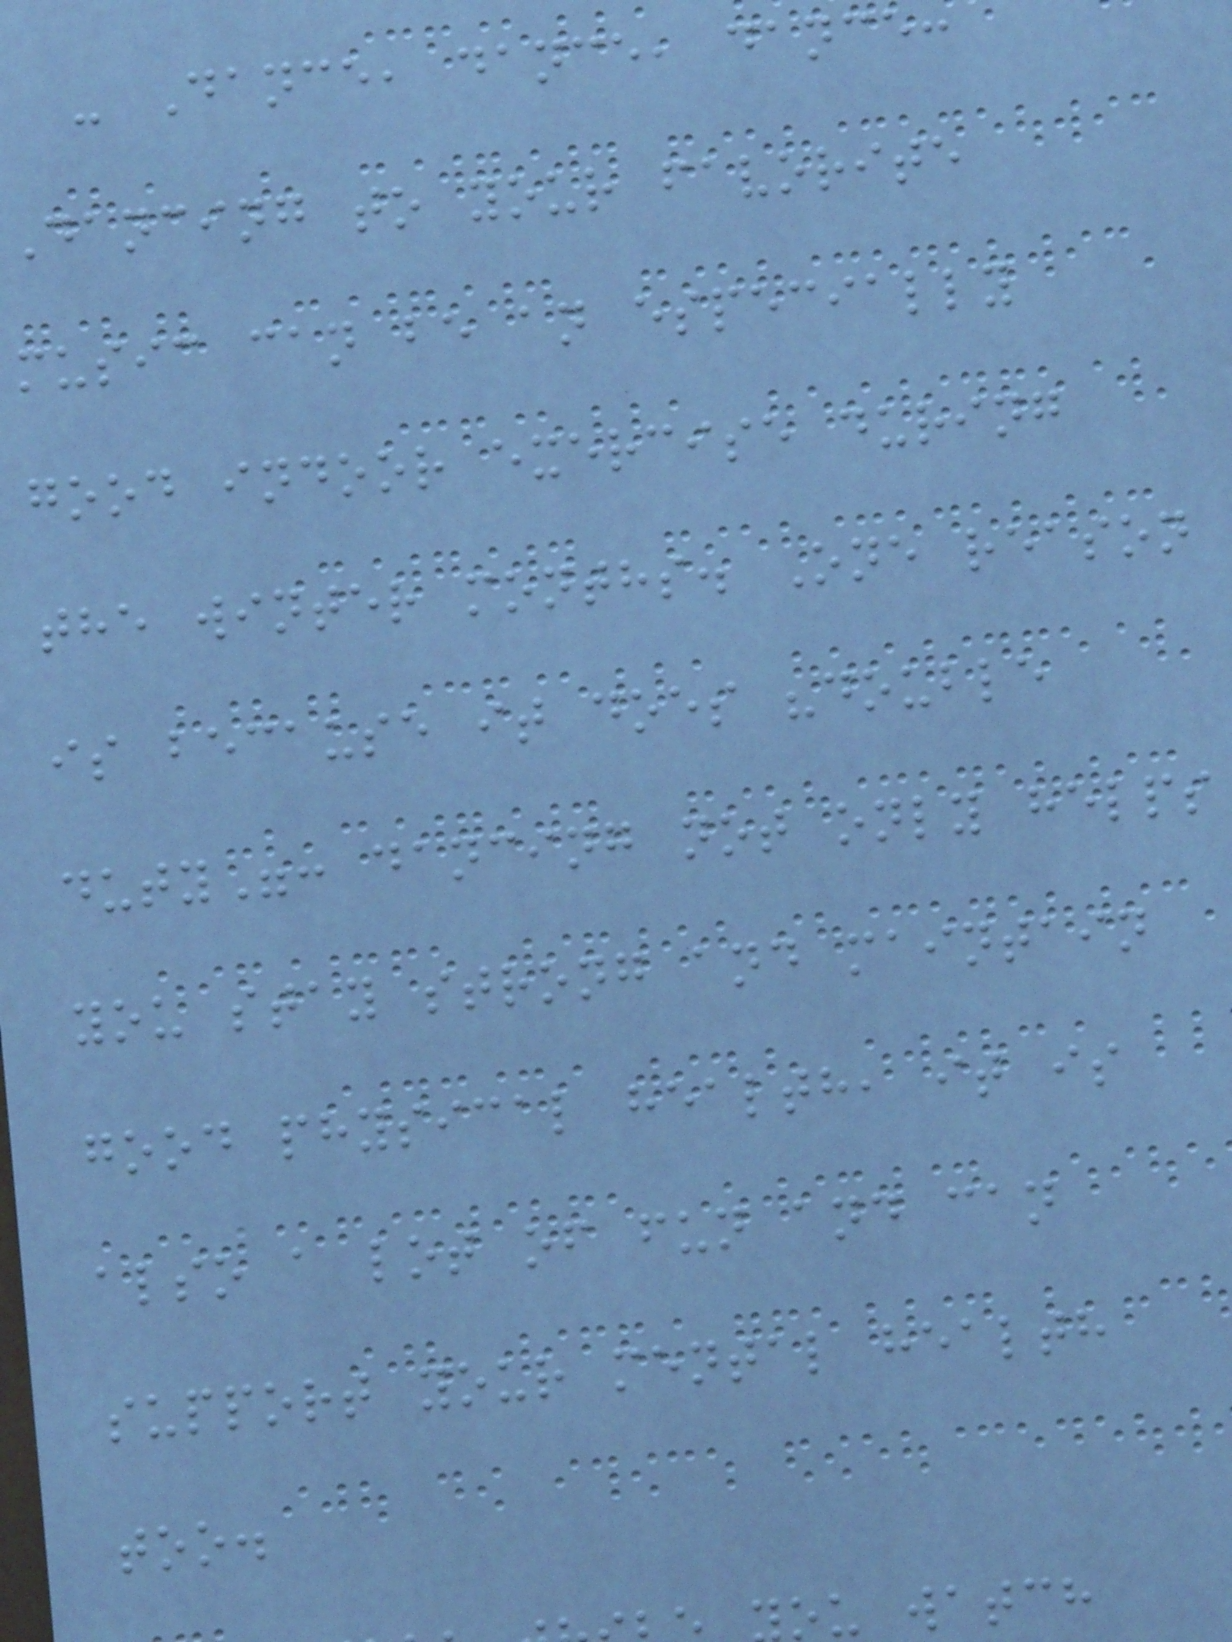- Dance, dance, dance:
Dancing to your favorite
music can be an especially
good indoor exercise during
the winter months. One reason
is because it does "double
duty": dancing not only helps
you stay strong and maintain
good physical health, it is
also a lot of fun and can
support your mental health
too.
ou watch
